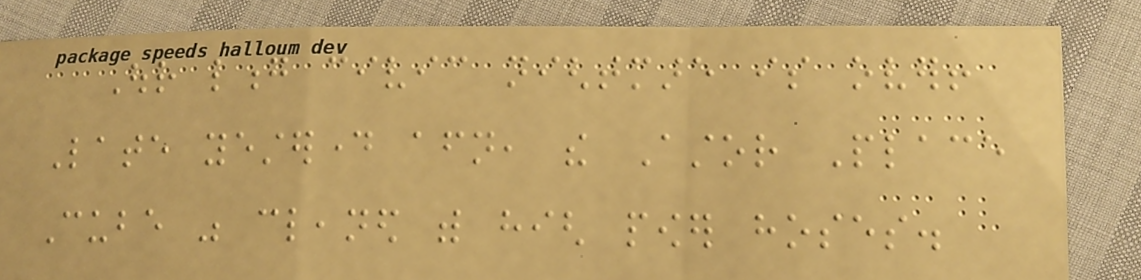Our long civic nightmare is over!
Late yesterday afternoon, the Astor Place
Cube was cleaned with high power hoses.
